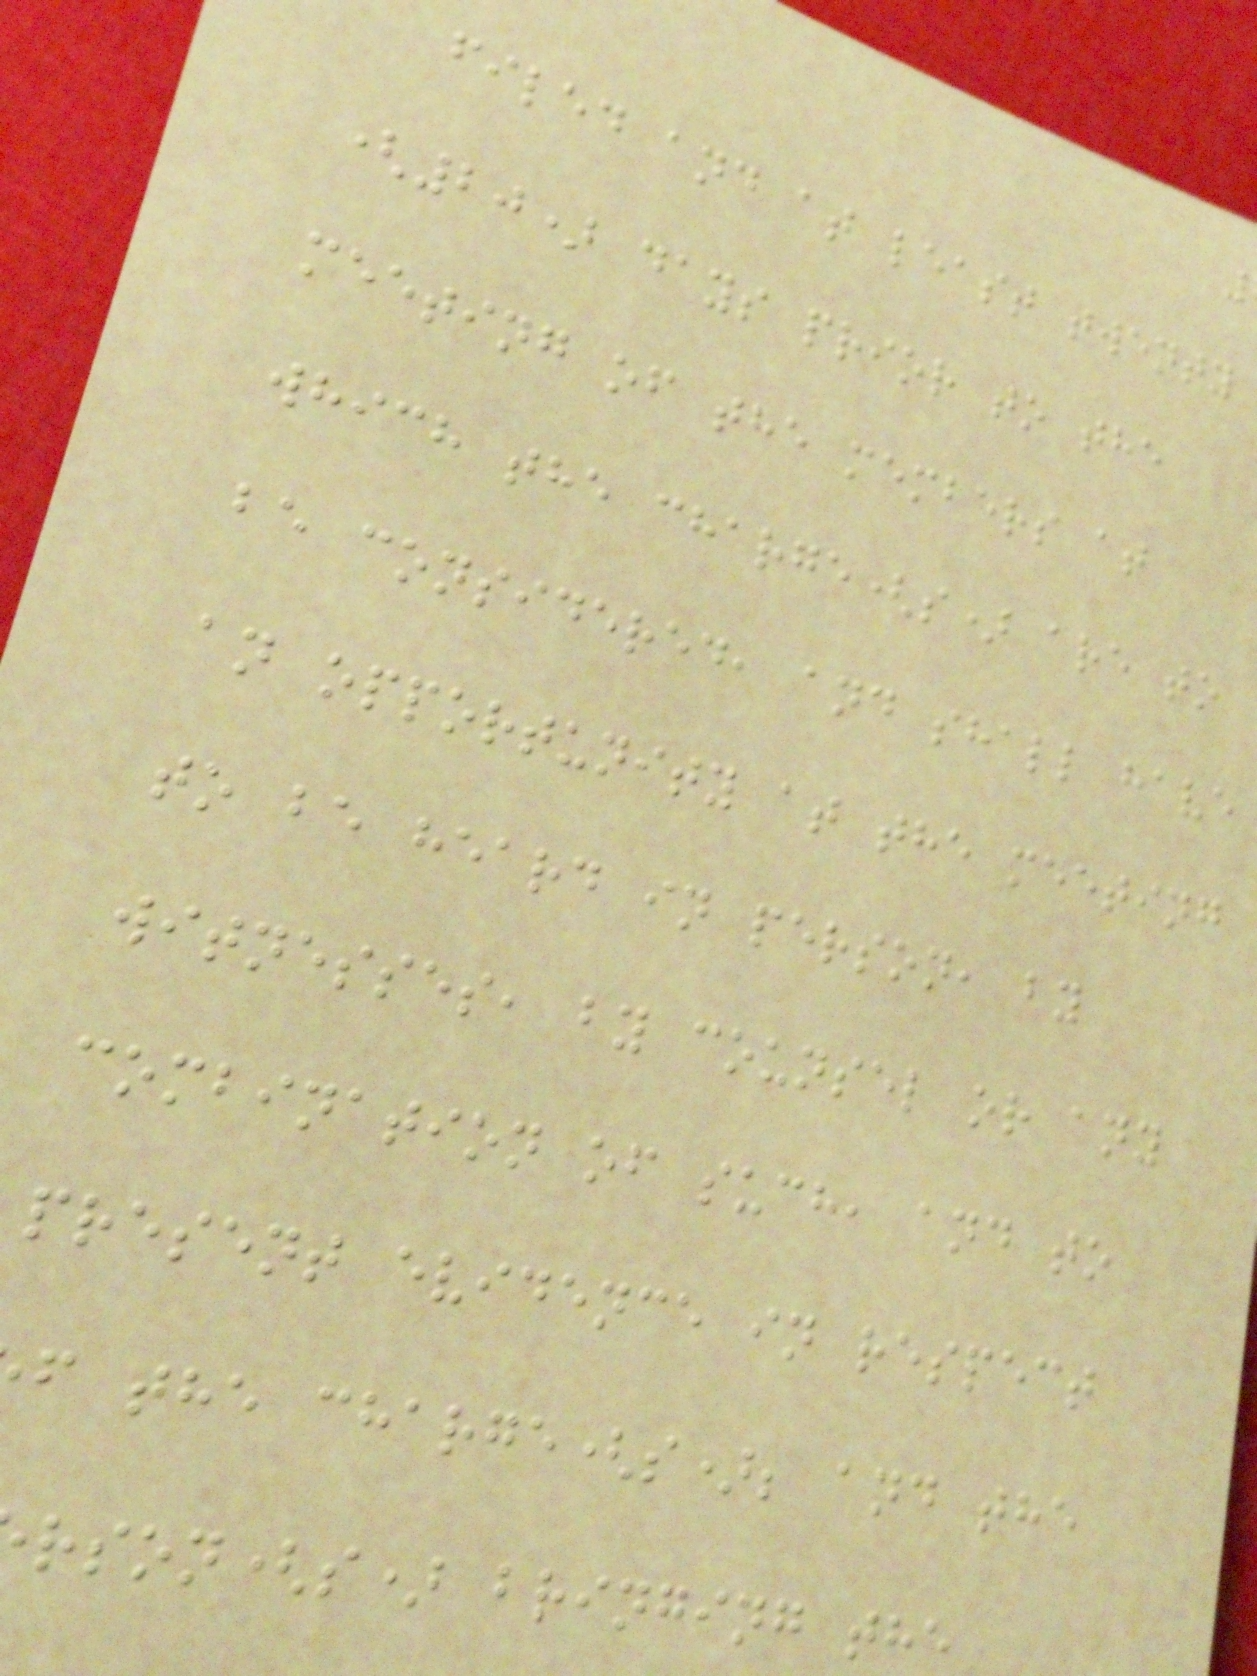filed and at least twenty
(20) days prior to the
meeting of the members at
which the charge(s) are to
be considered, and shall have
an opportunity at the meeting
to be heard in person, by
witnesses, by counsel or any
combination of such, and to
present evidence in respect
f the charge(s); and the
rson(s) bringing the
